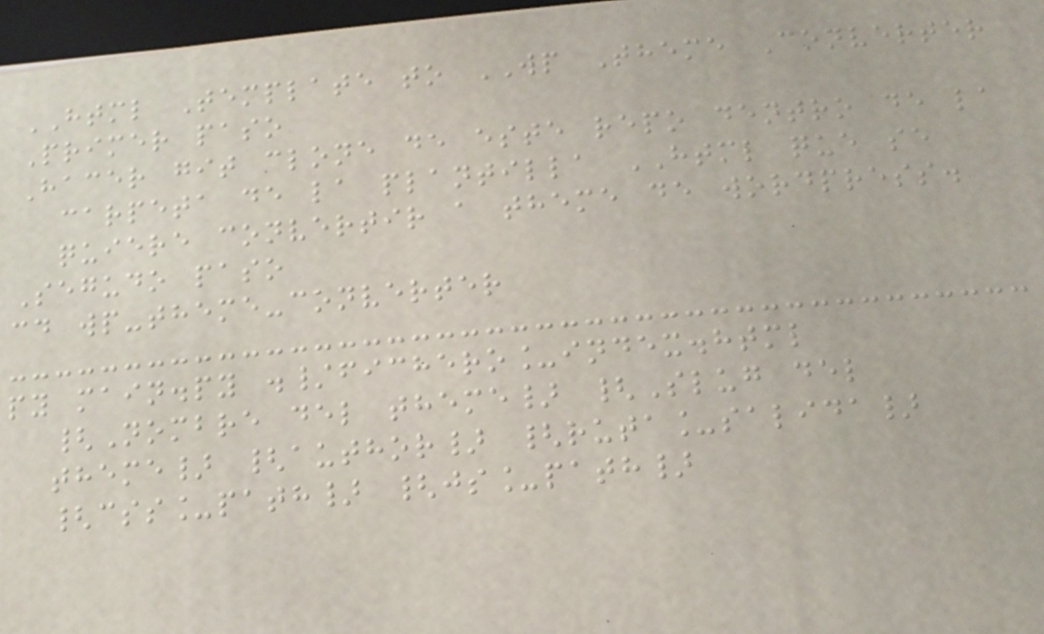HTML Template to WP Theme Converter
Primer paso
Hacer git clone de este repo dentro de la
carpeta de la plantilla HTML que se
quiere convertir a theme de wordpress.
Segudo paso
cd wp-theme-converter
py main.py ./fichero_index.html
{Nombre del theme} {Slug del
theme} {author} {ruta_salida}
{css_path} {js_path}
